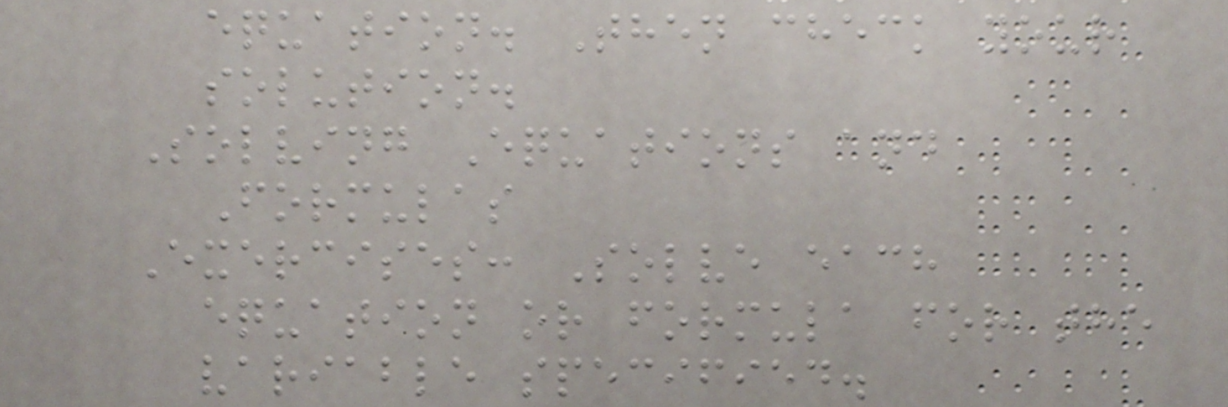equation. Then check your
solution.
Solving Equations and
Formulas
Exercises: Solve each
equation or formula for the
variable specified.
